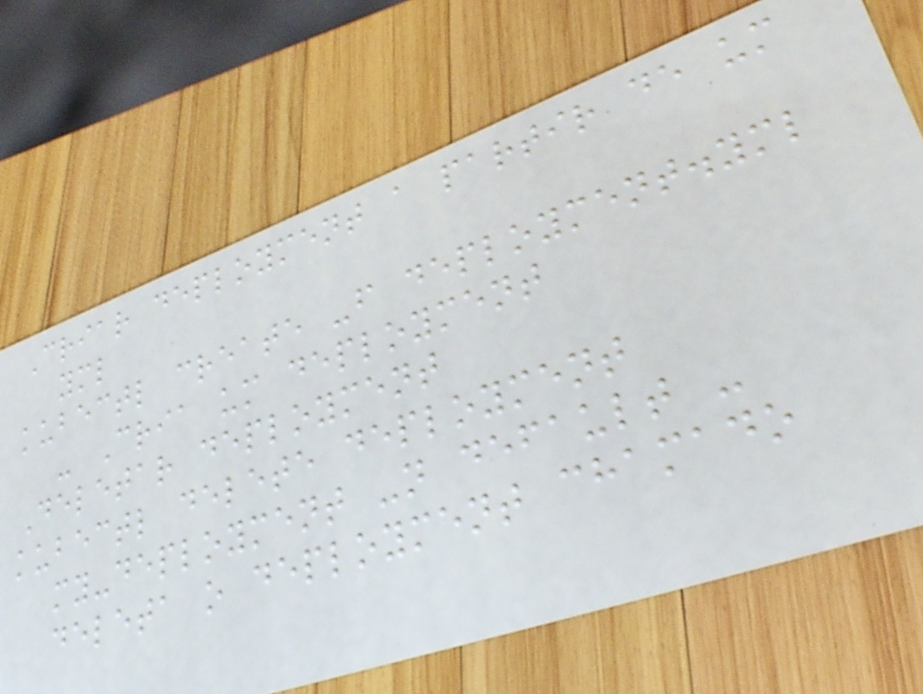Criar deployment a partir de um
yml
kubectl create -f deployment.yml
- Cria um deployment
Deletar deployment
kubectl delete deployment
my-deployment -n default -
deleta o deployment chamado
